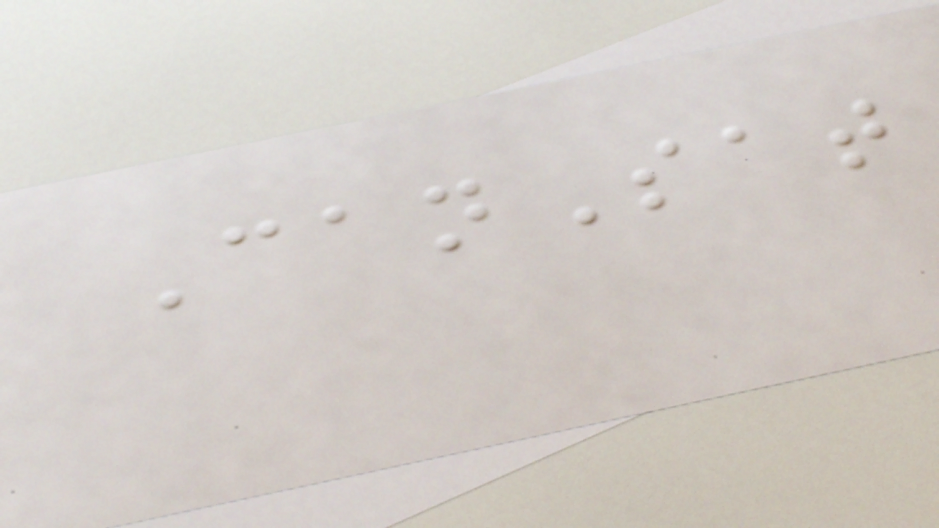CanSat
